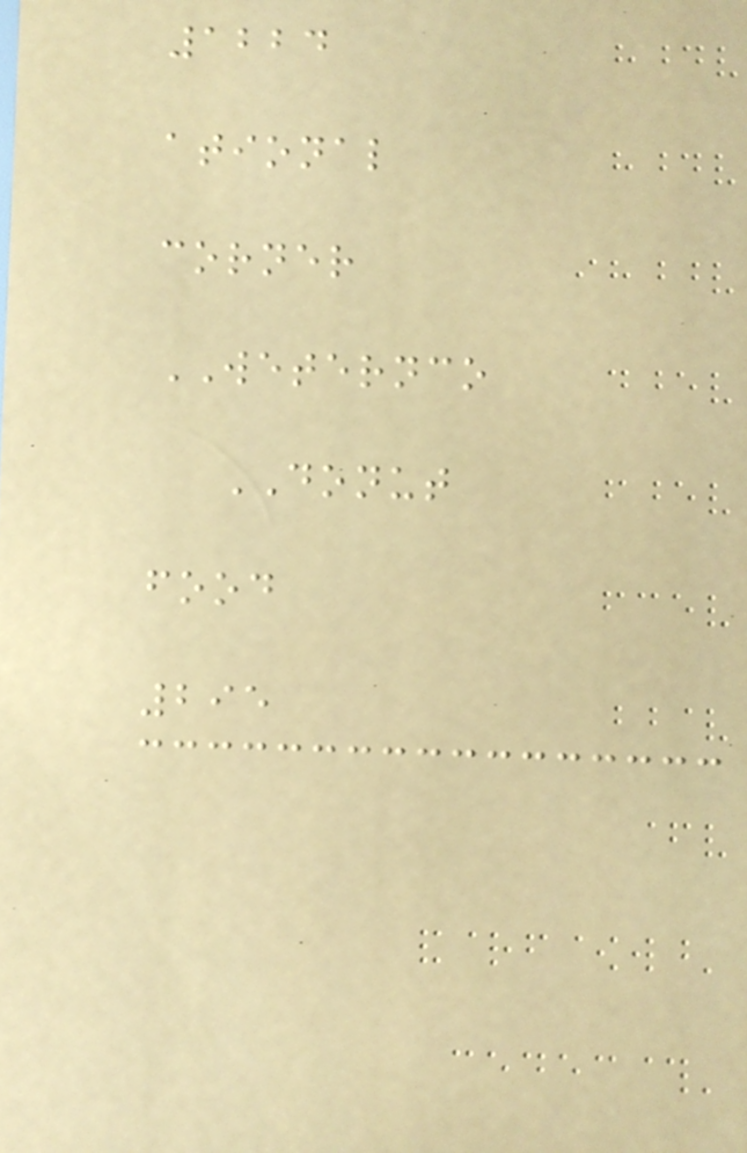1224
ational
corner
WETERNCO
DONUT
food
295
